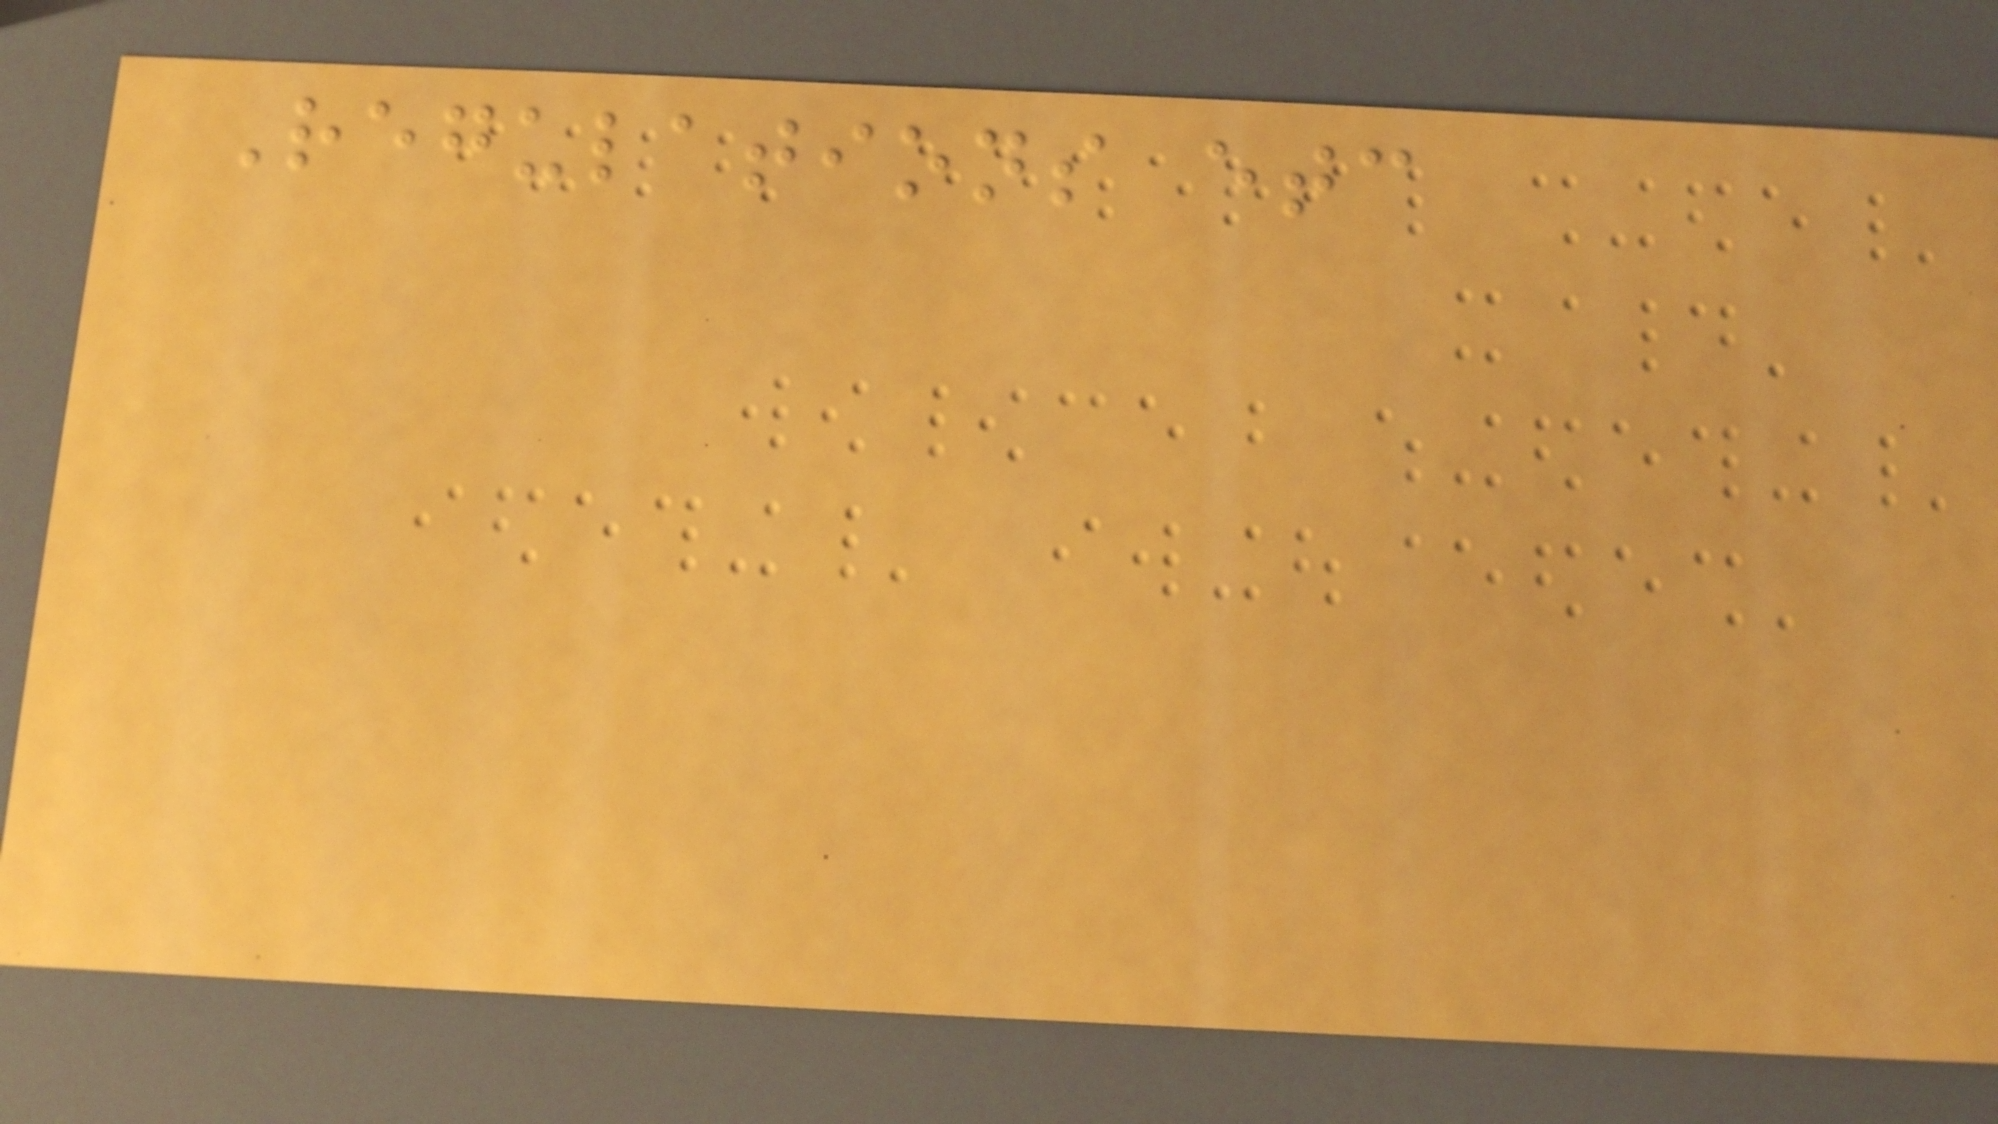Regulations etc
